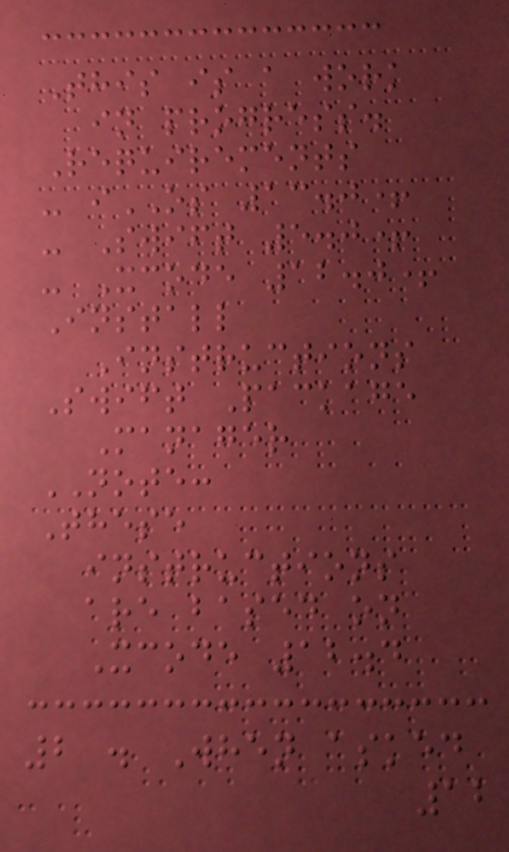This is a work
in progress.
Requirements
- iOS 13.0+
- Swift 5.0+
- Xcode 12.0+
Install
Instructions
Swift Package
Manager
NOTE:
These
instructions
are based on
Xcode 12.4
2 . When asked
12
